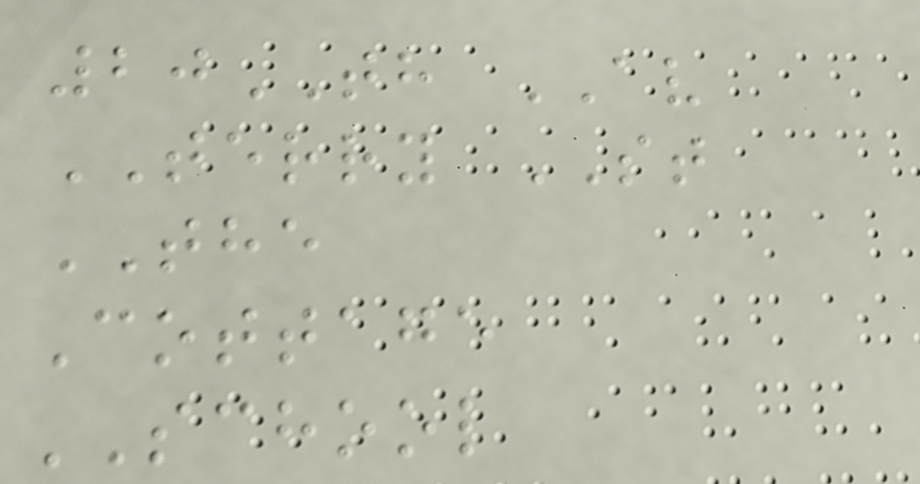20TH AV
TERRY ST
THE
Cottage
SCHOOL
